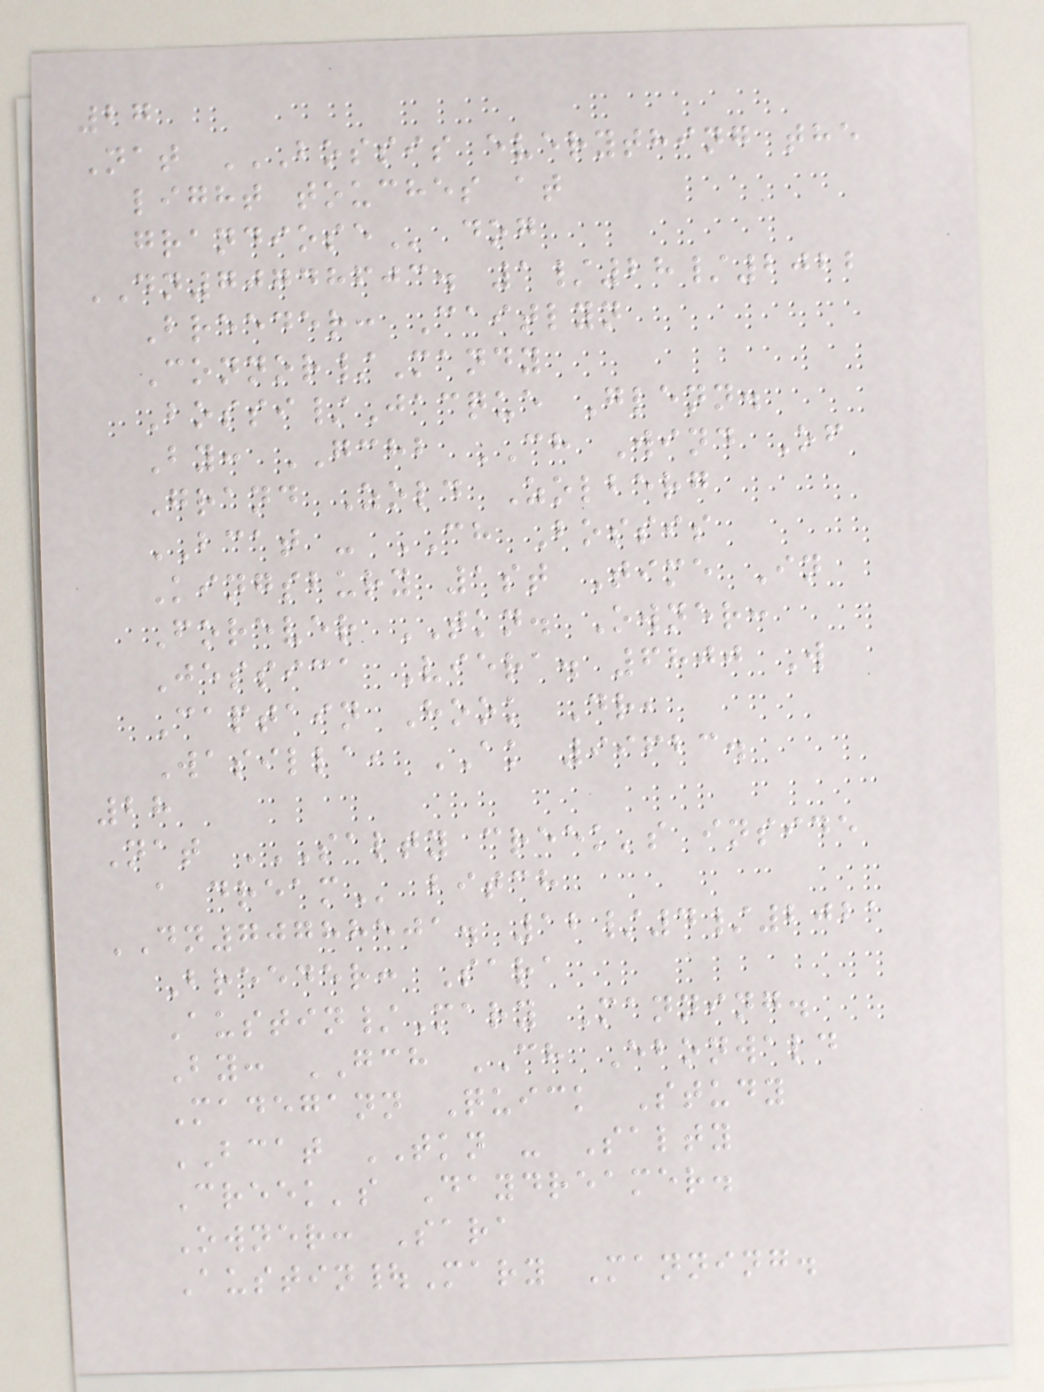27
Nat BOSSIS EVERYTHING THE
LIGHT TOUCHES AT
GRANDIOSE dog
DN70748603. 1/28/2022
Breeder: Caitlyn
Connor/Mandy
Bossi/Jacque Glenn.
By: GCHB CH Wind Of
Grand Zold Zolberg
BCAT - CH Bossis
Kingsbury 1st Time In
Forever TKN. Owner:
Jessica Viera. 6800 W
Captain Hook Dr,
Wasilla, AK 99623.
28
Nat SALTY CREEK'S INSIDE
A DREAM bitch
DN70788501. 12/4/2021
Breeder: Sara
Austin/Mary Manning.
By: GCH CH Ebonwald
Madegann Quick Study
BCAT TKN - Salty
Creek's Daydreamer.
Owner: Sara
Austin|Mary Manning.
